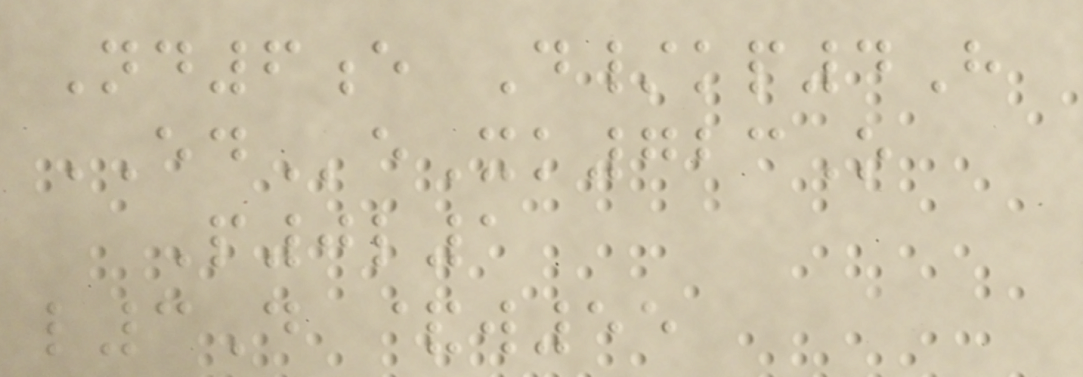Nd6e D/kp4H
EDeXk723O
P0l1
l3D &w55
